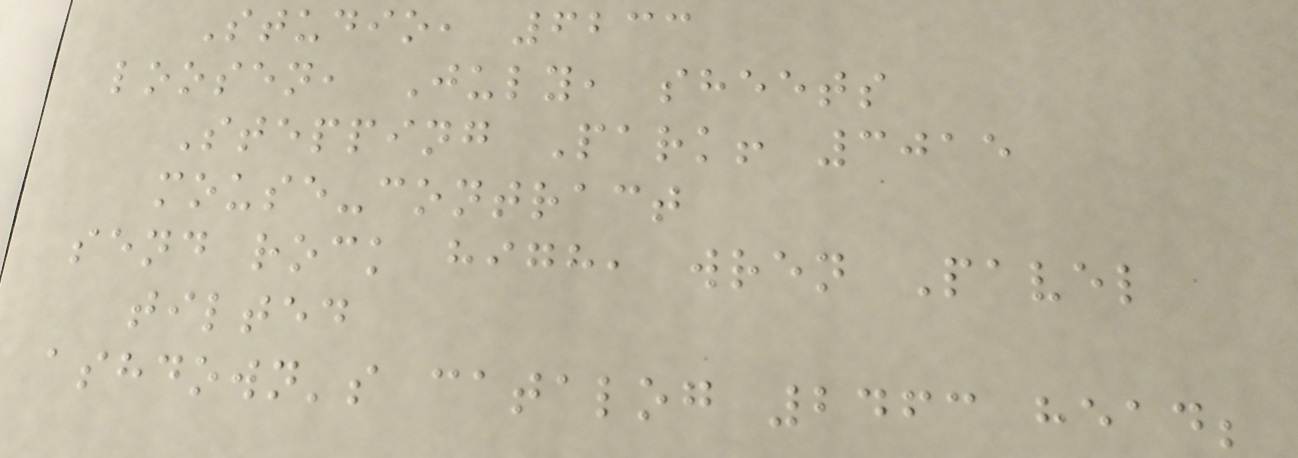Studio, 6233
loosen, July, sheets
Stepping Park! 3015
mouse-contract
send rock high, wren Pavel
tilted
ashdown's catalog 2463 head;
